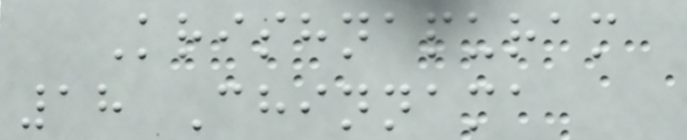Krishnapuram
18 Chinnama
